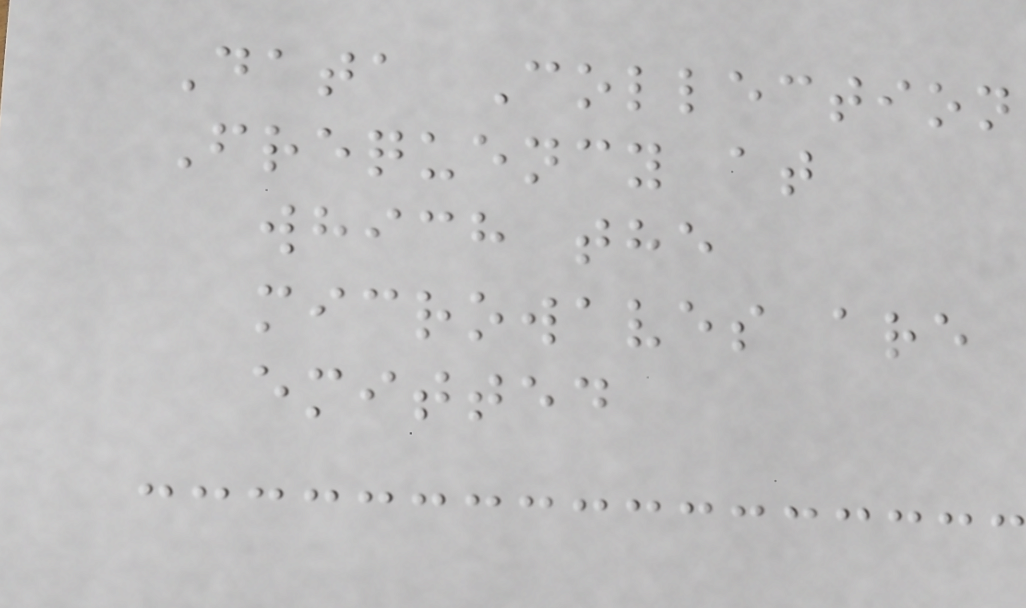Data Collection
Frequency at
which the
microwaves are
emitted
